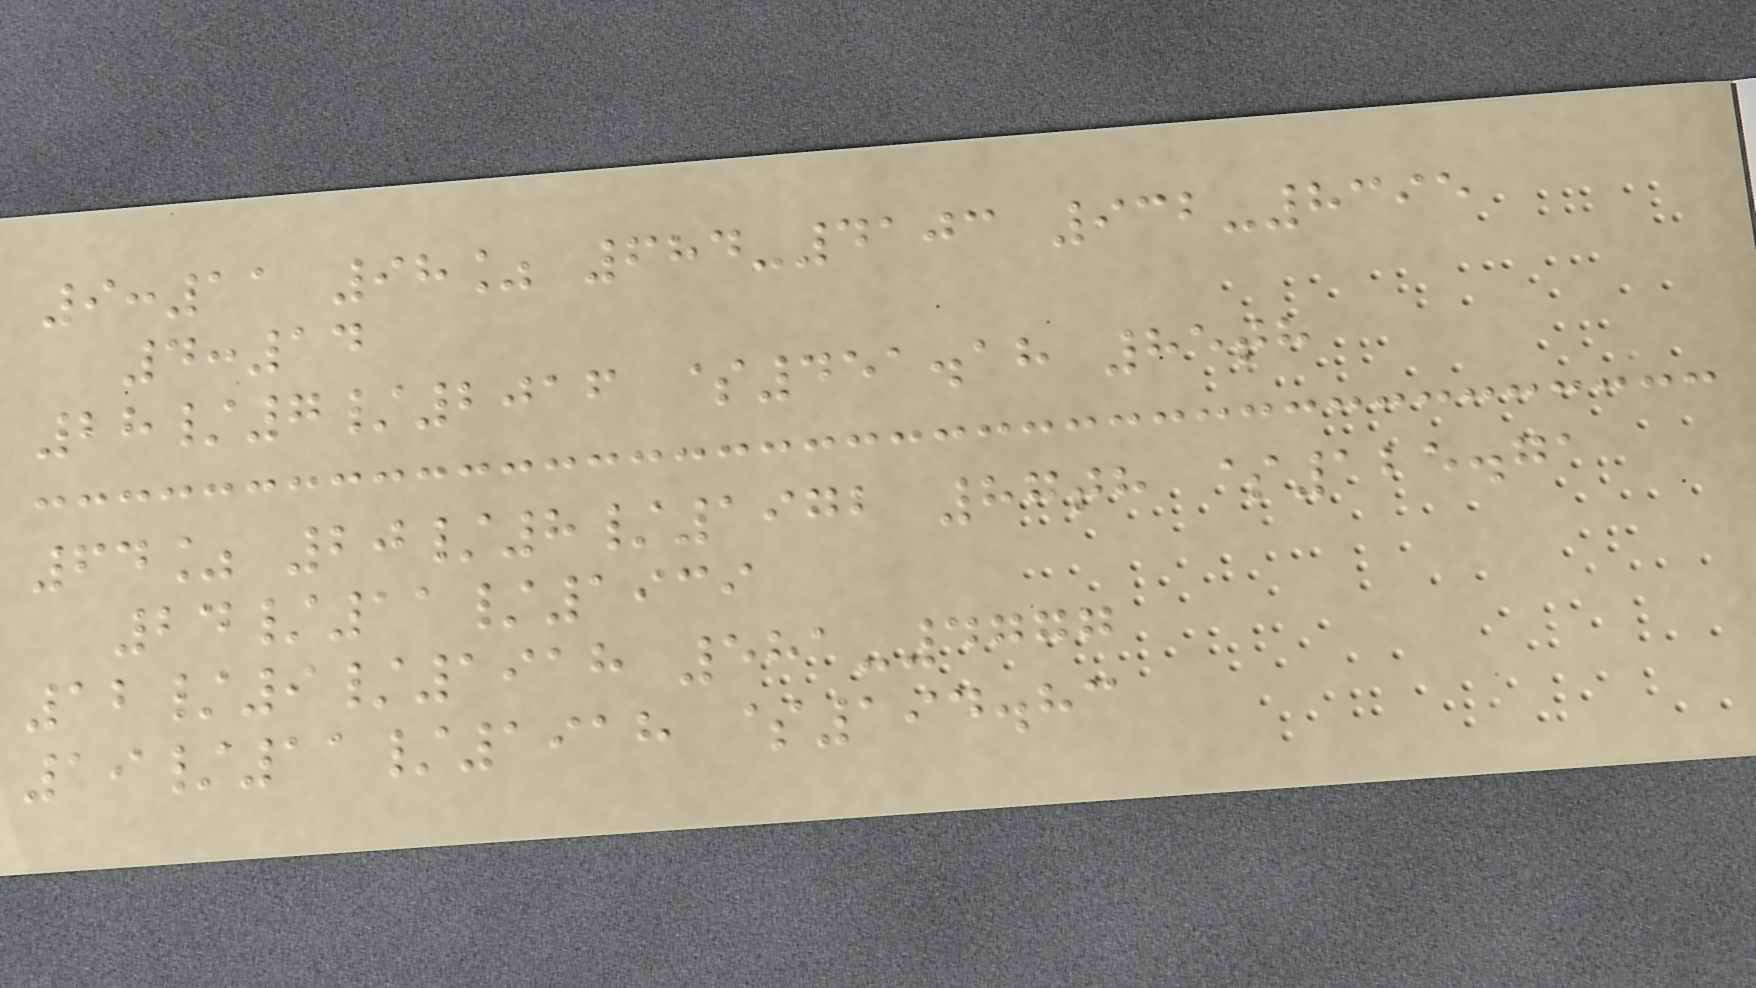9:11 98% 684-4103 932-8395
4:14
28/7/2016 $451.18 85th
64% 20/8/1972 87th $125.71
24/11/1939
12/9/1918 581-4777
19/11/1918 $194.83
